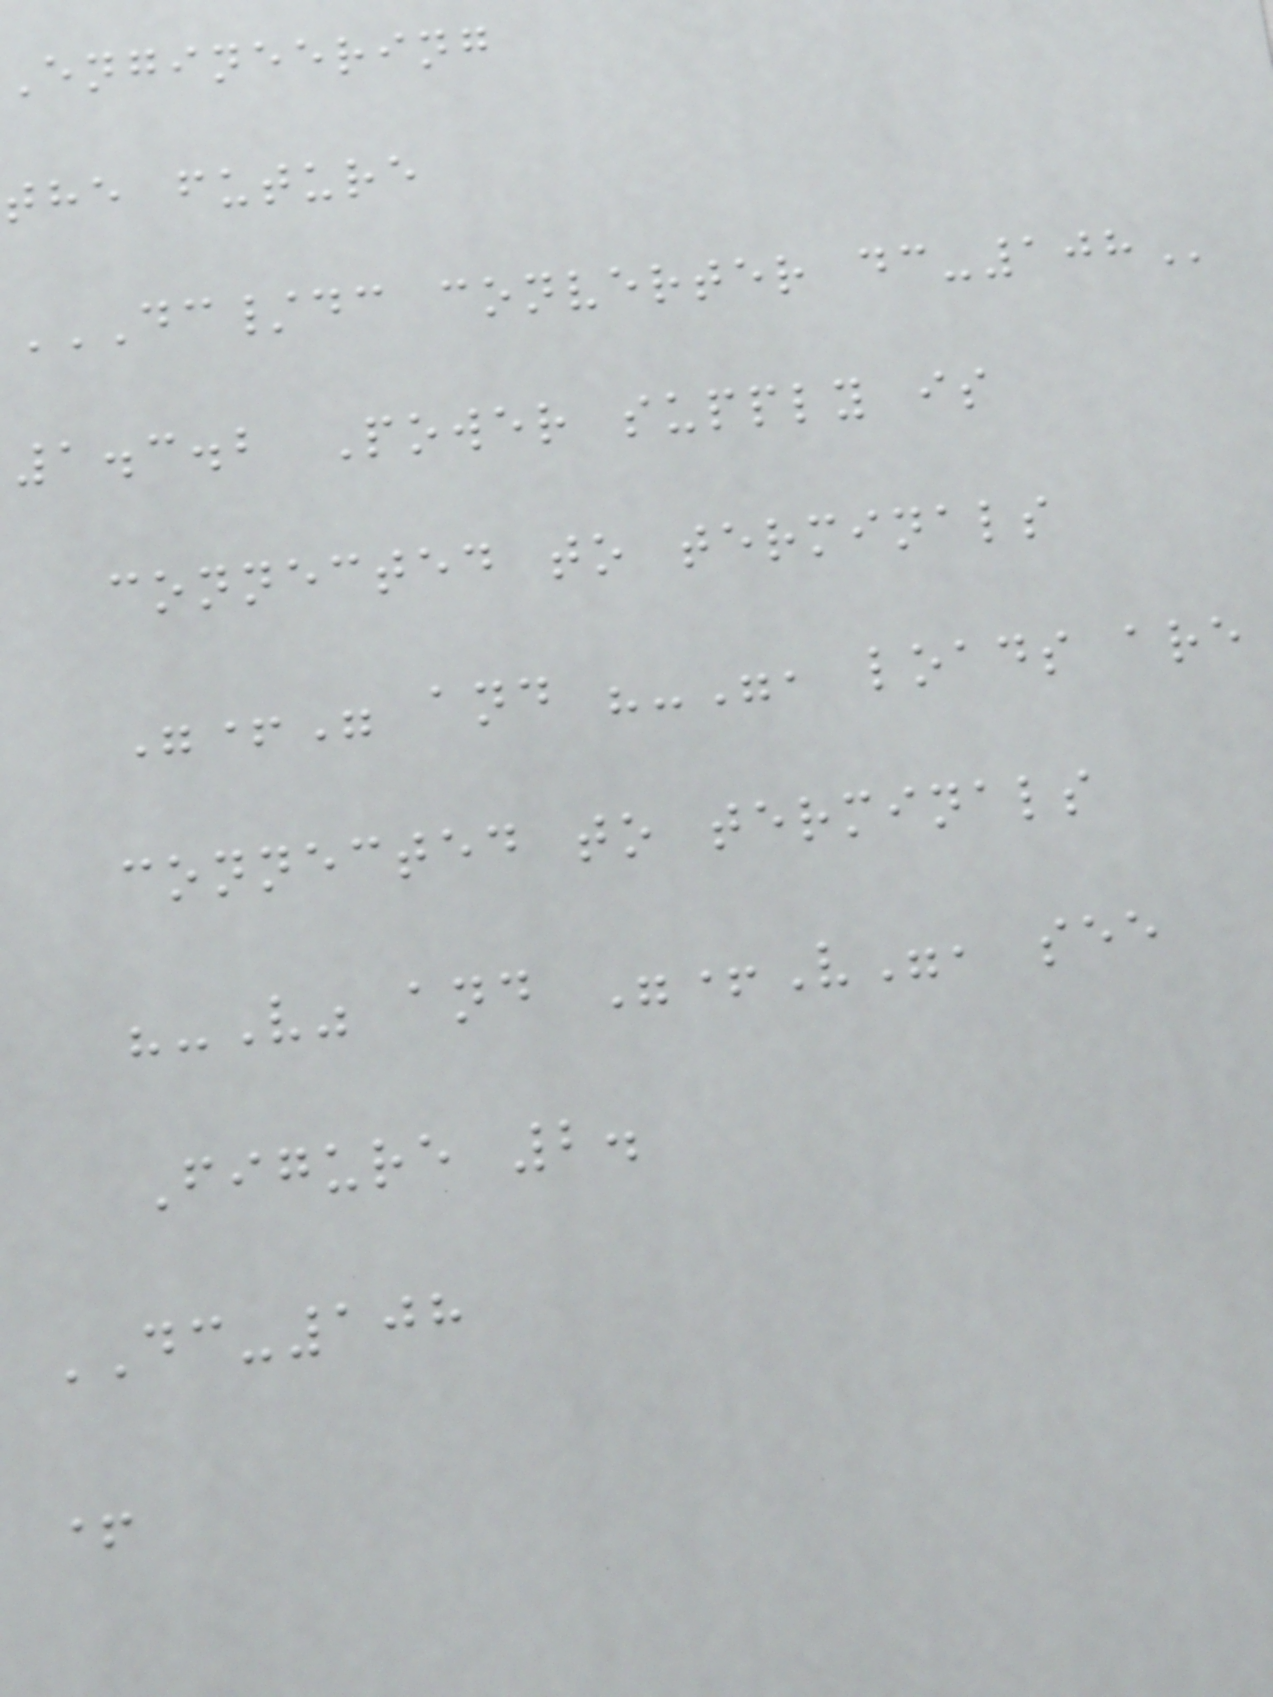Engineering
the future
DC/DC CONVERTER DC-108
1.3.2 Power supply is
connected to terminals
"+" and "-", loads are
connected to terminals
"-V" and "+V", see
Figure 2.
DC-108
+
